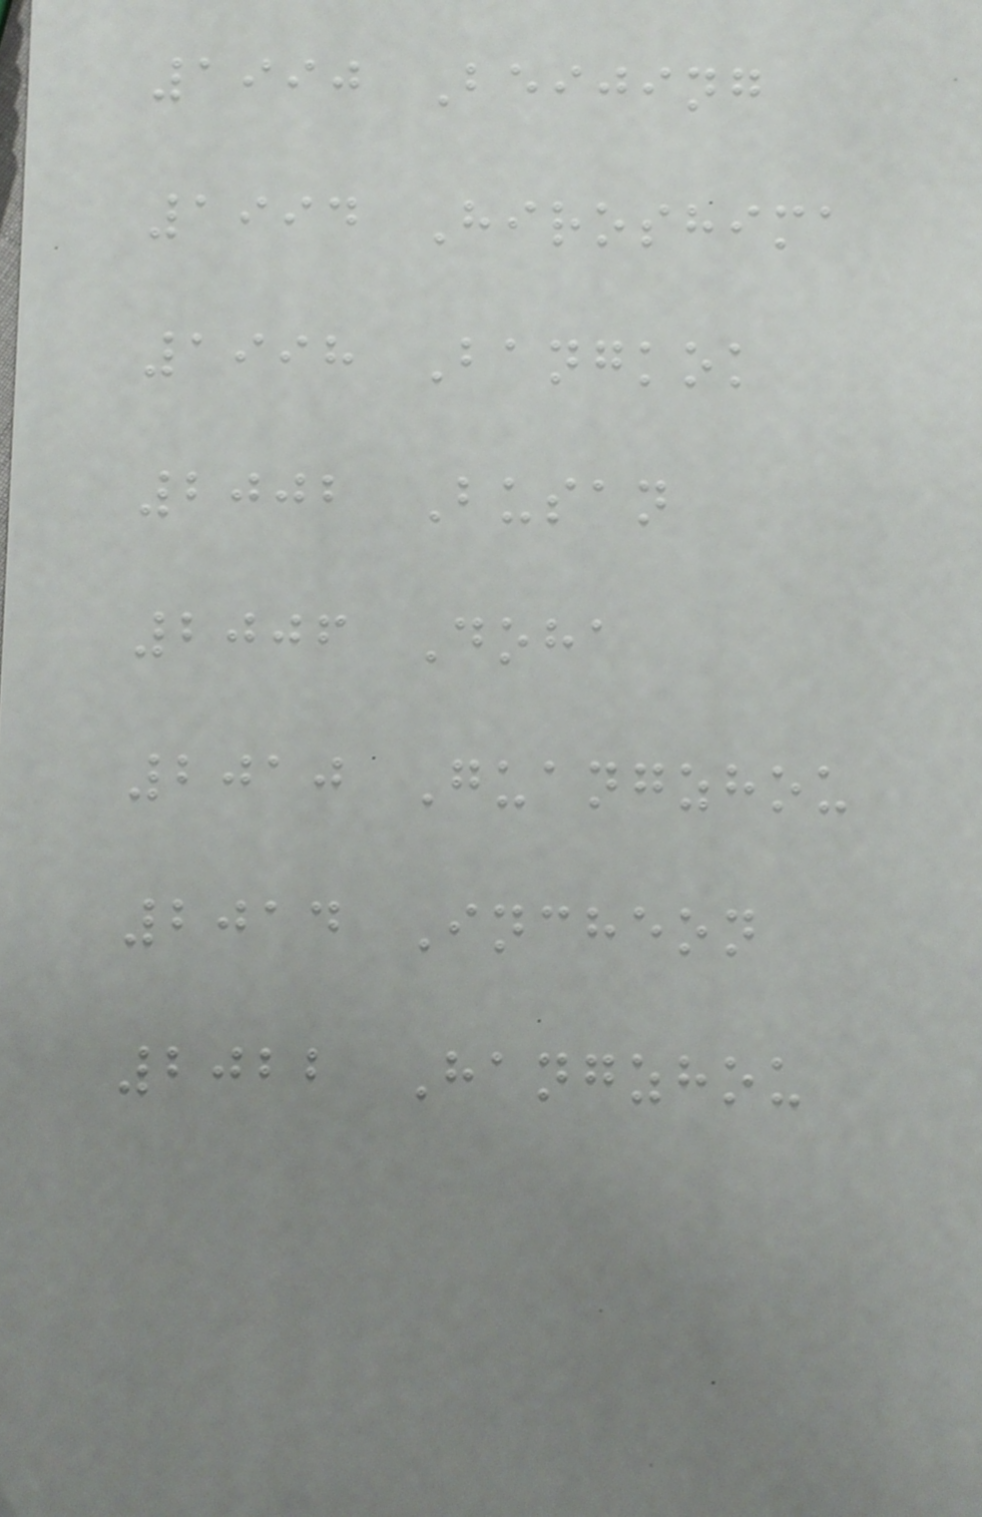1990 Beijing
1994 Hiroshima
1998 Bangkok
2002 Busan
2006 Doha
2010 Guangzhou
2014 Incheon
2022 Hangzhou
